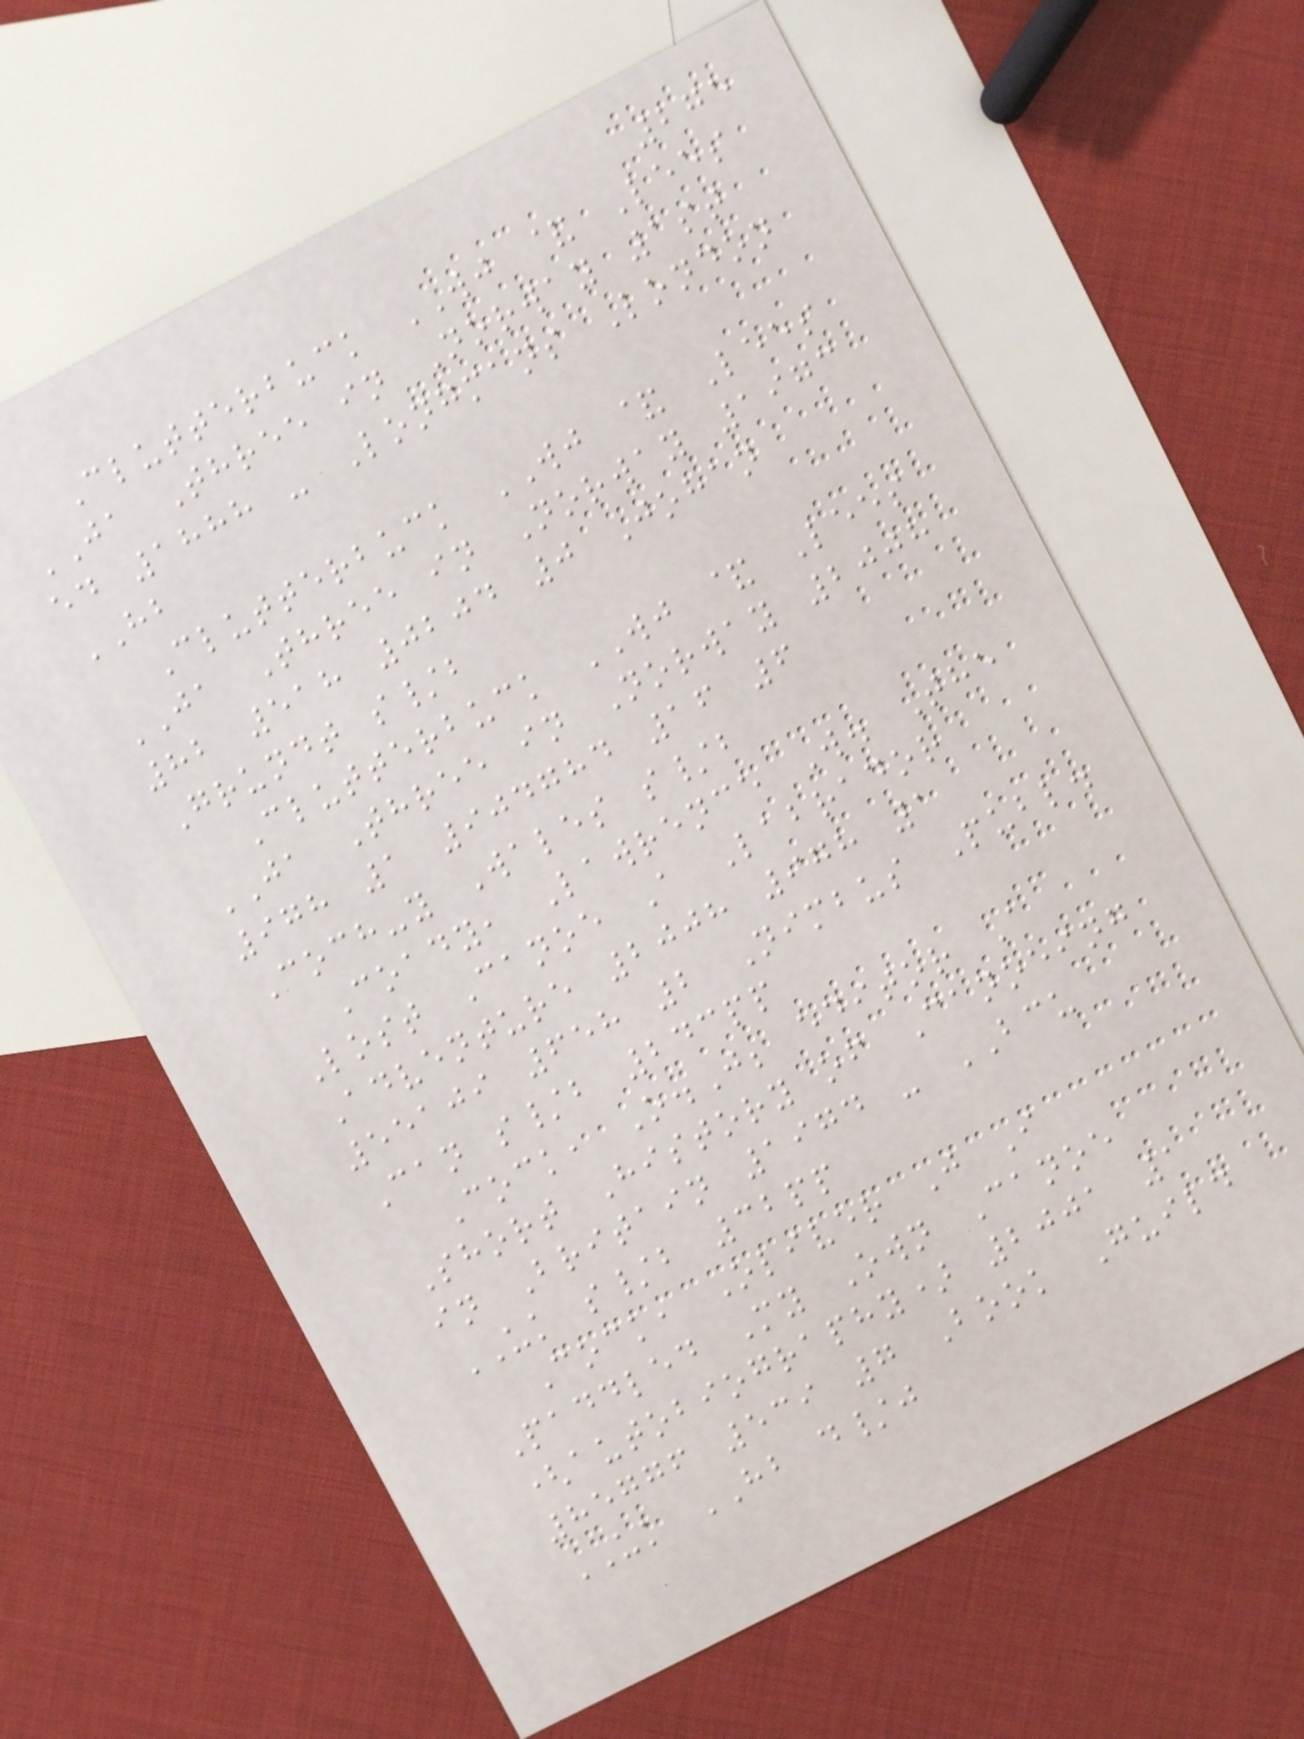275
Clutterbuck WJ & Lees
JA Three in Norway 1st
ed 1888 - Longmans London
HB
Clutterbuck WJ & Lees
JA Three in Norway 1973
82 518 0204 0 Johan
Grundt s/b
Clutterbuck WJ & Lees
JA Three in Norway 2008
978 1 904784 16 6
Coch-y Wales s/b
Coady, Lawrence W. The
Lost Canoe A Labrador
Adventure 2008 978 1
55109 658 2 Nimbus Publ.
Can s/b 243pp
Cock, O.J; editor A
Short History of Canoeing
in Britain 1974 - BCU
UK s/b 32pp
Cock, Oliver J I
Paddled My Own Canoe
(autobiography) 2001 1
85776 539 7 Book Guild
UK HB d/j
